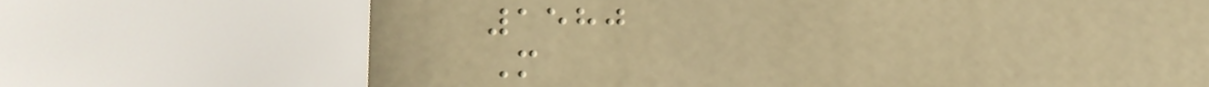1580
M
